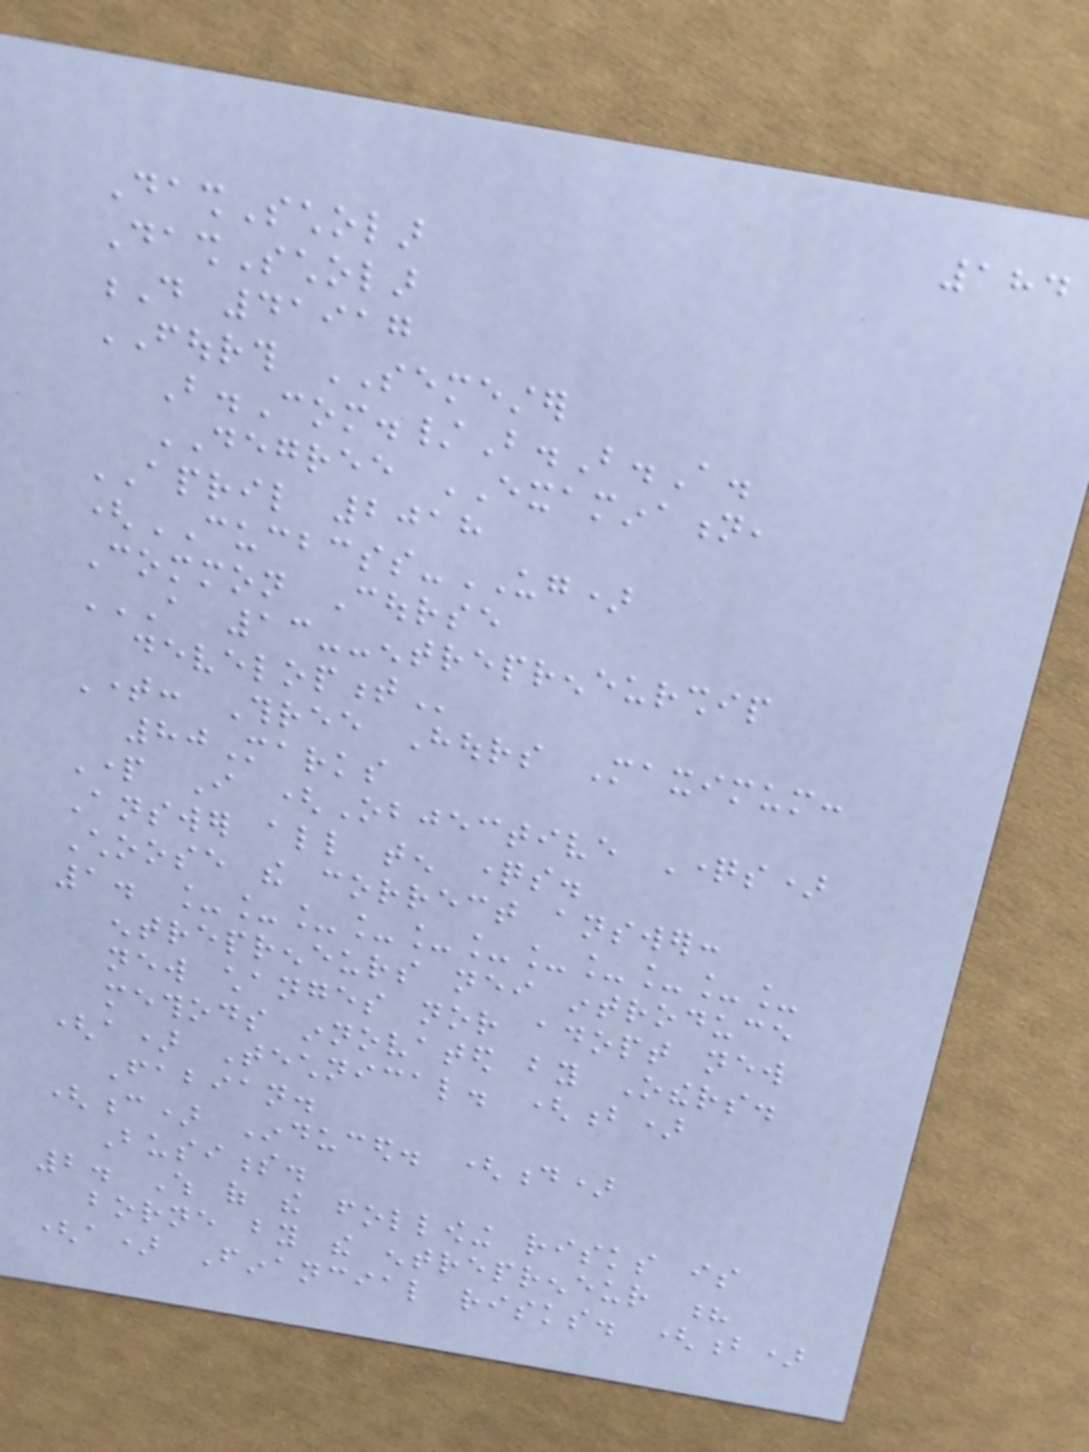184
DashScholar
DashScholar
D 41917
FOURTH SEMESTER
B.Com./B.B.A.
DEGREE EXAMINATION,
APRIL 2018
(CUCBCSS-UG)
Common Course
A 13--ENTREPRENEURSHIP
DEVELOPMENT
Time: Three Hours Maximum:
80Marks
Part I (Objective Questions)
Answer all ten questions.
Choose the correct answer:
1. ___________
entrepreneurs neither introduce
new changes nor adopt new
methods innovated by Others.
(a) Technical. (b)
Fabian.
(c) Induced. (d)
Business.
2. Which of the following risks is
borne by the entrepreneur ?
(a) Financial risks. (b)
